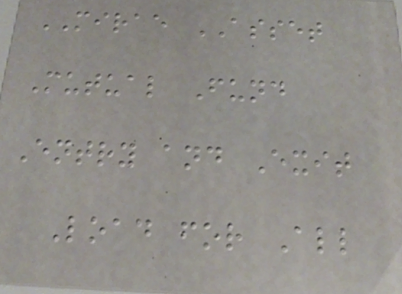MIRAE ASSET
Mutual Fund
Entry and Exit
Load for All
